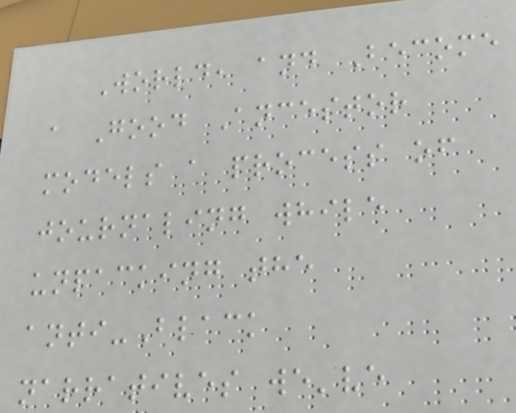World, and Become
a Good Ancestor
models a process of
journaling while
unpacking the
anti-Black
narratives we've
